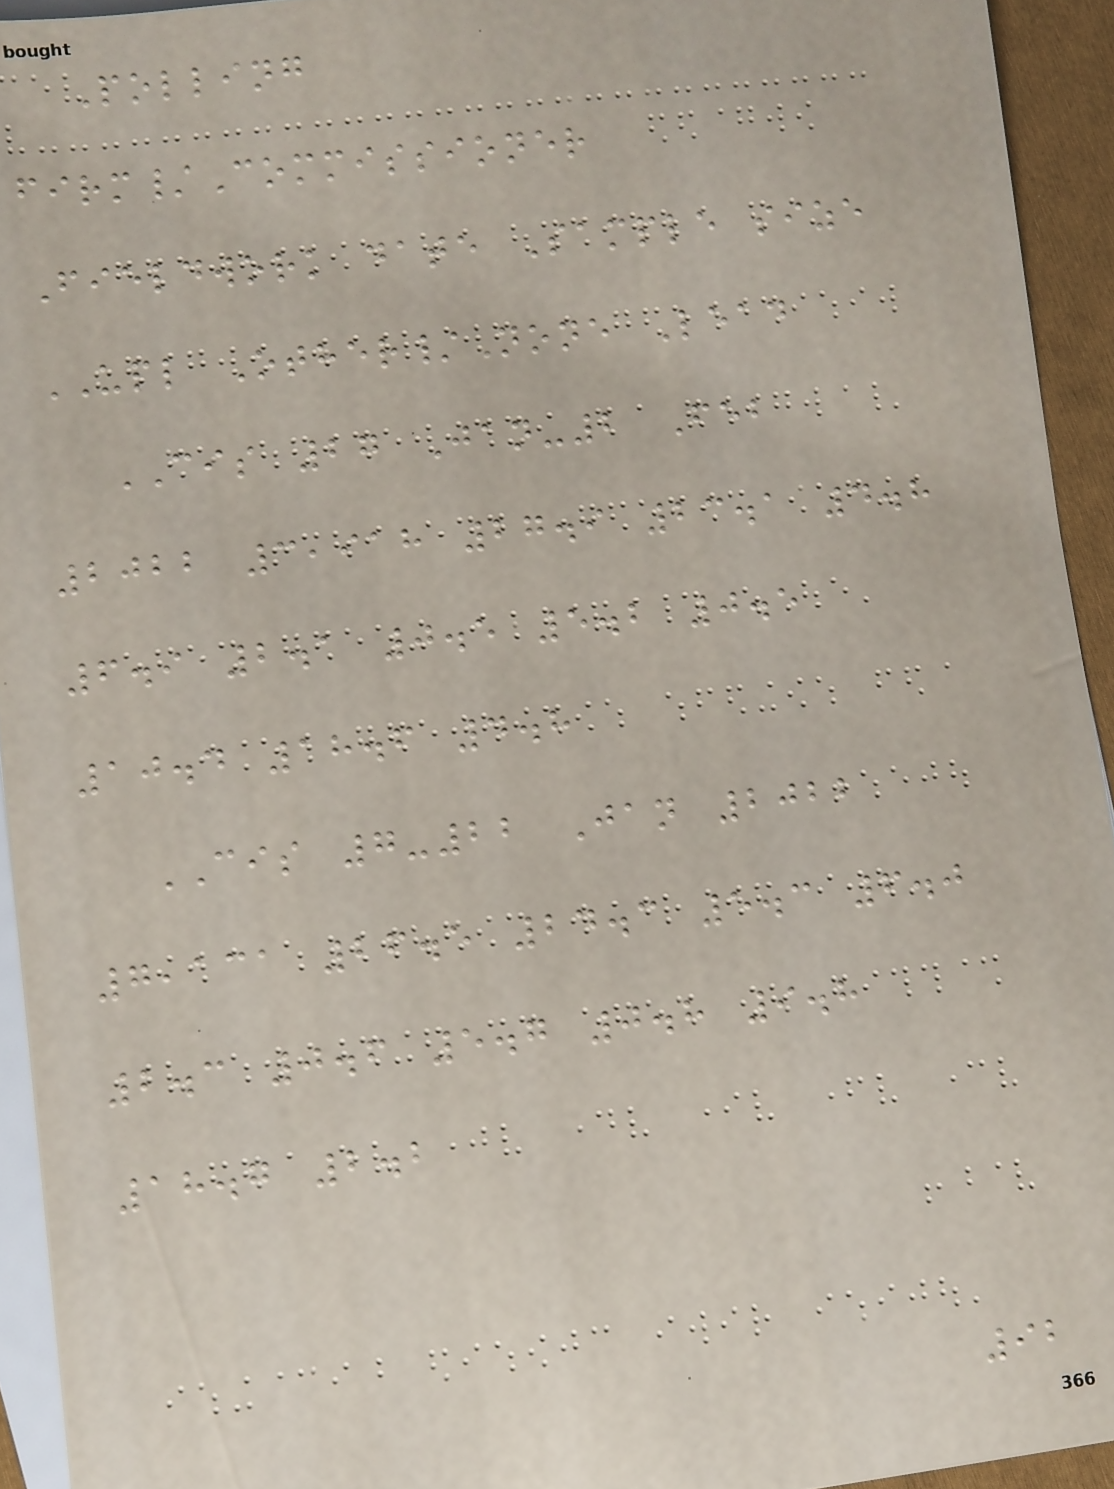Polling
firm/Commissioner
Fieldwork date Sample size
UPL Other/None Lead
CIS 27 Jan-2 Feb
2022 3,918 27.9 23.1 4.8
6.9 2.1 0.5 5.2 0.5
10.4 18.6 4.8
CIS 7-22 Jan 2022
7,131 26.5 24.3 5.3 6.0
2.3 0.6 5.7 0.8 9.8
18.7 2.2
92
